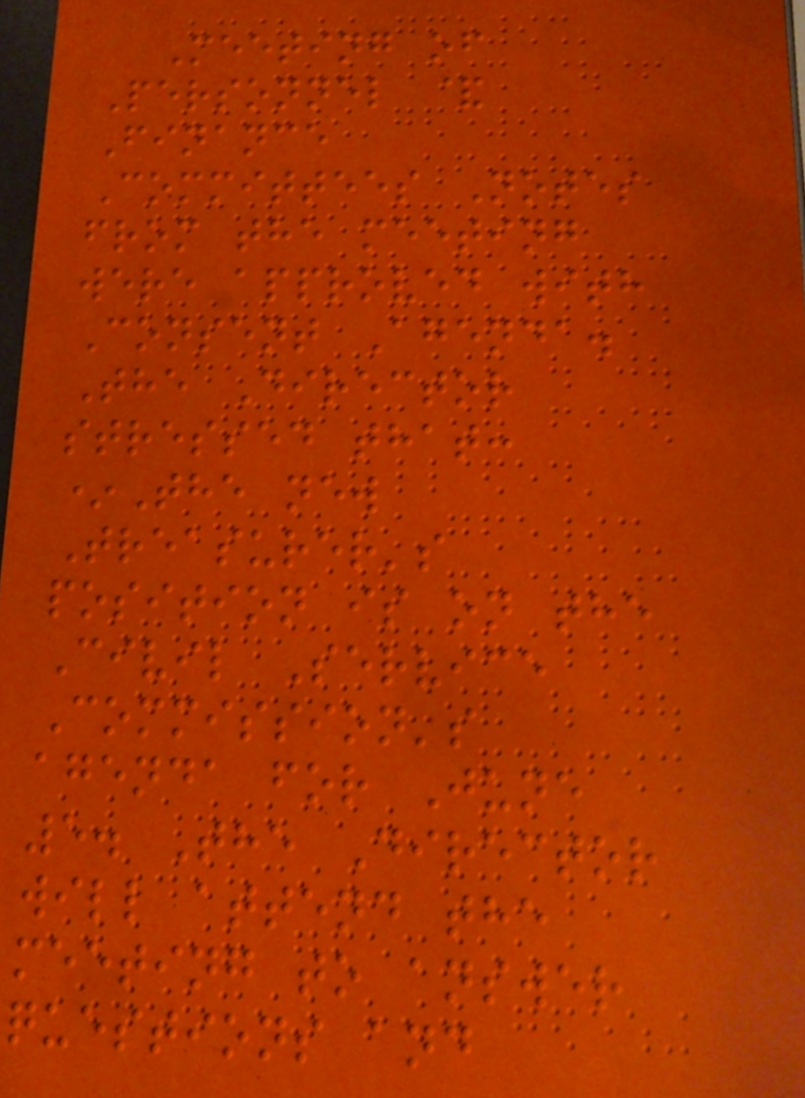Meeting of
Personnel &
Finance
Committees Notes
from the meeting
were approved with
Consent Agenda.
The Director
stressed that:
*The new
Treasurer's
position is on the
Civil Service
Commission's
agenda for June
5. The Director
will attend the
meeting to answer
questions and
